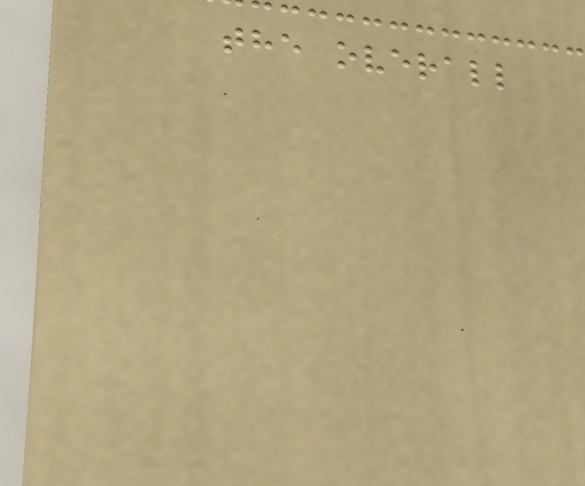the overall
